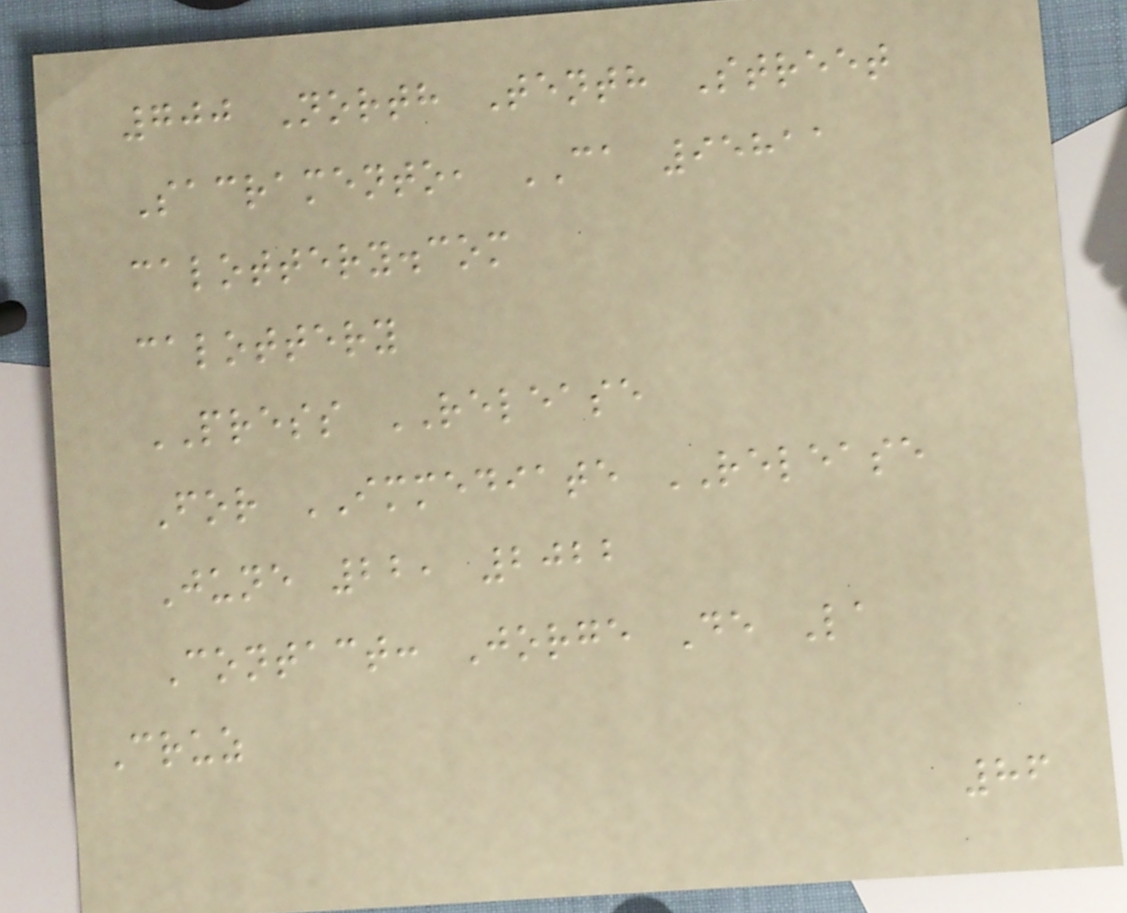700 North Tenth Street
Sacramento, CA 95811
calottery.com
calottery
PRESS RELEASE
For IMMEDIATE RELEASE
June 22, 2022
Contact: Jorge De La
Cruz
86
